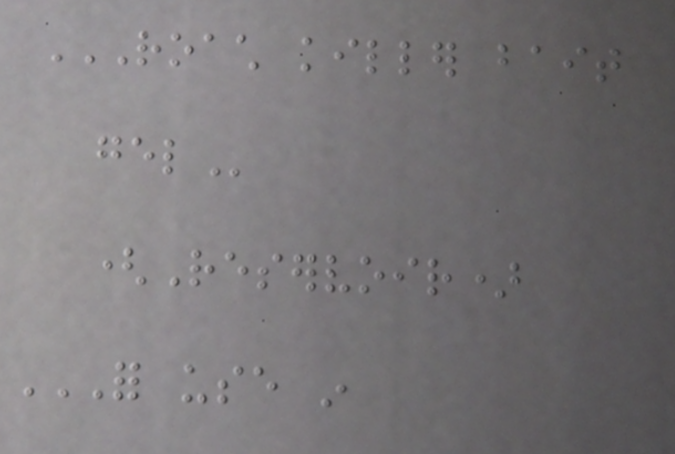ROACH KILLER BAIT
GEL
(Reservoir)
FOR USE IN
